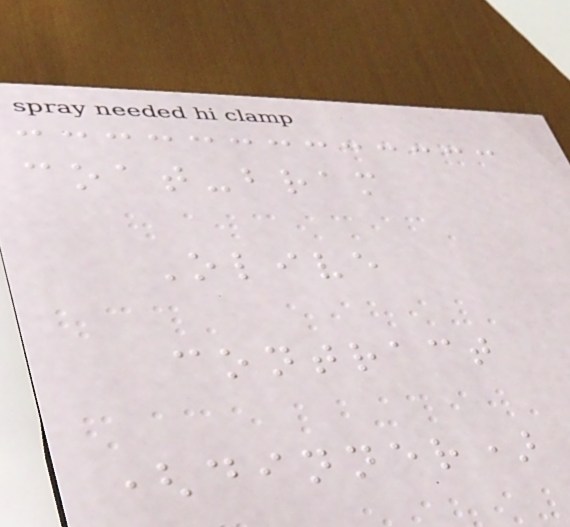coat-bram
Olive
contract
(dinner)
